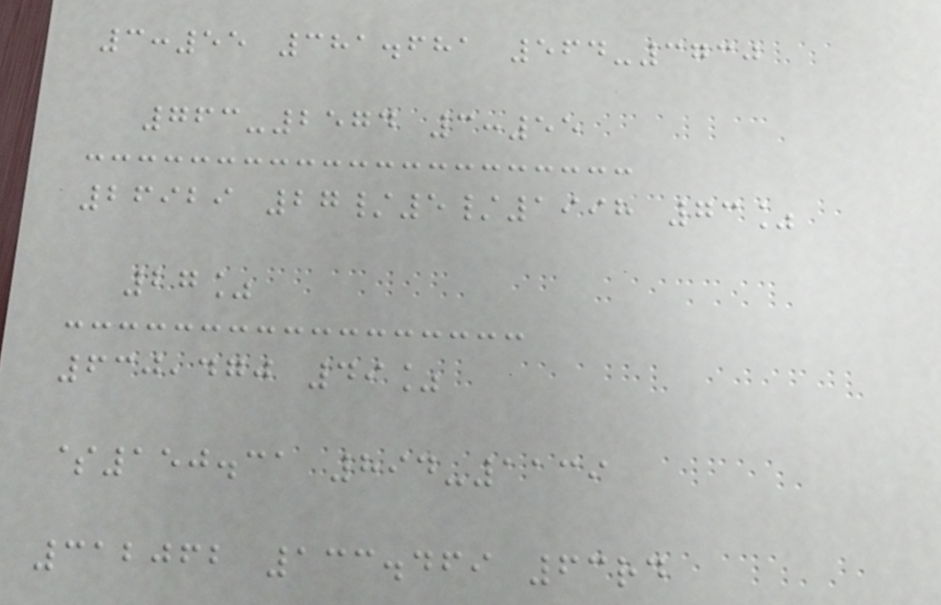3:55 381.681 564-3730
763-2574 3:55
26929 27/5/1998 73%
27%
630,470 49%
$150.31 894-1139
312062 133.469 63rd
